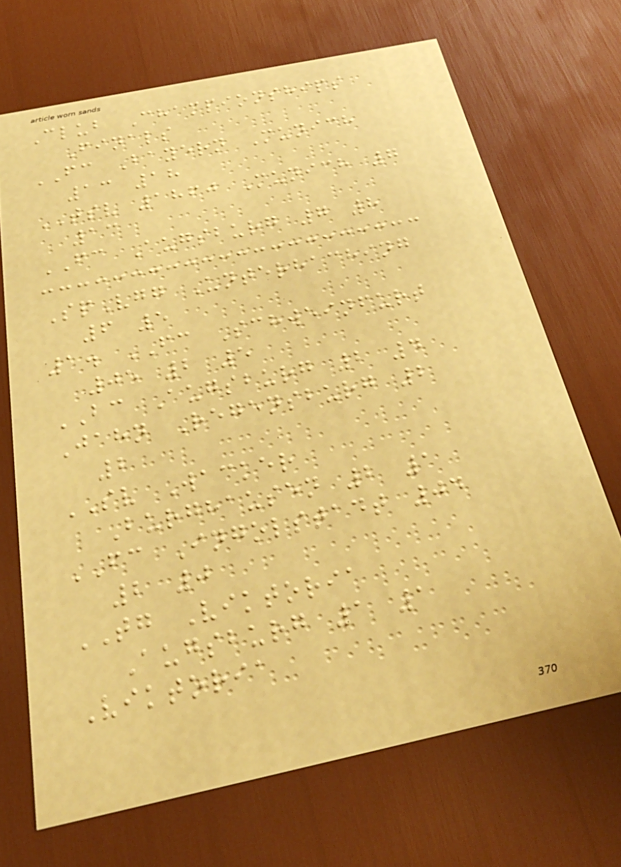Club Championships
Finals
FC Bayern Munich
13 18
TSV 1860 Munich 7
13
FC Augsburg 7 8
SpVgg Unterhaching
6 5
1. FC Schweinfurt
05 2 5
BC Augsburg 2 4
Jahn Regensburg 2
2
SV Wacker
Burghausen 2 1
FC Ingolstadt 04
2 0
TG Viktoria
Augsburg 1 1
Viktoria
